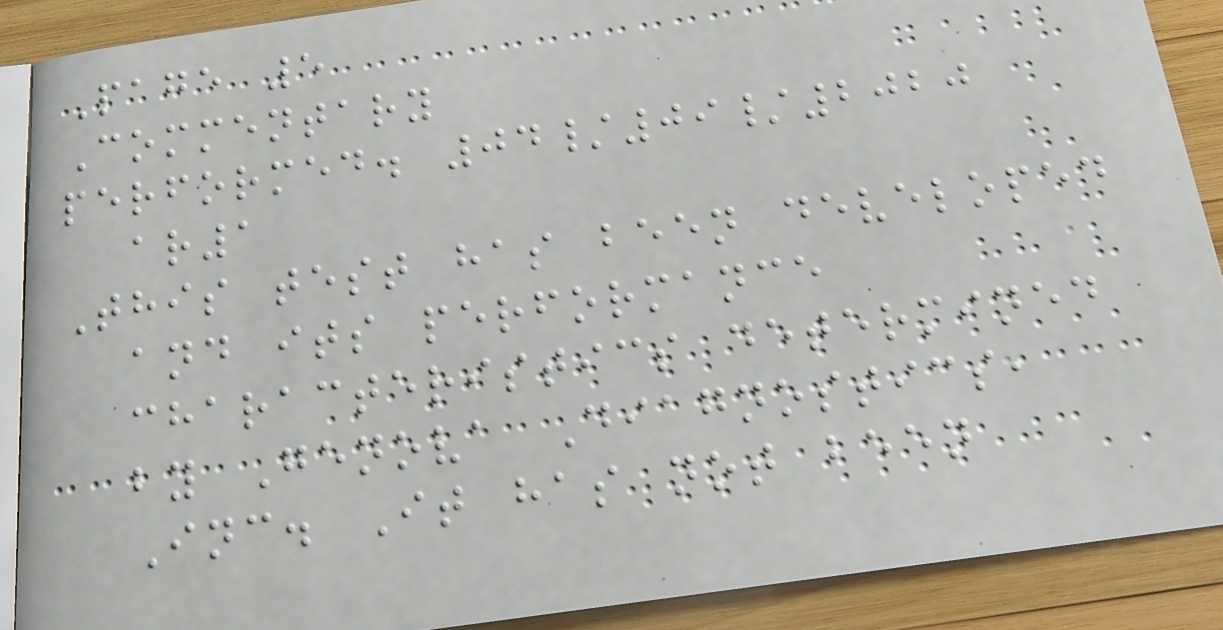Page 5
Commentary
performed. 04/09/2020
ar1
This test has been developed
and its performance
characteristics determined
by Genova Diagnostics,
Inc. It has not been
